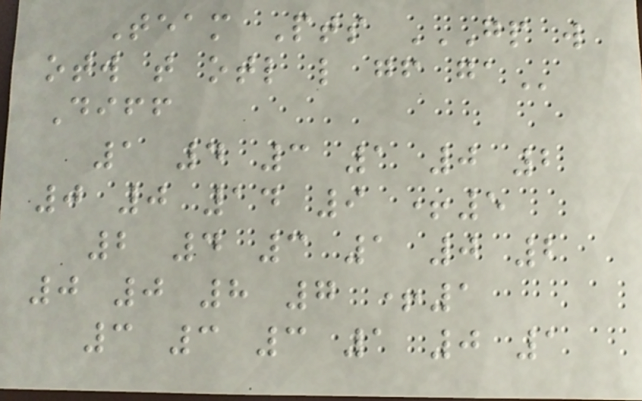Team Pts GP W
OTW T OTL L GF GA
Diff
1 4 3 1 0 2
0 0 14 9 +5
2 4 3 1 0 2
0 0 8 7 +1
3 3 3 1 0 1
